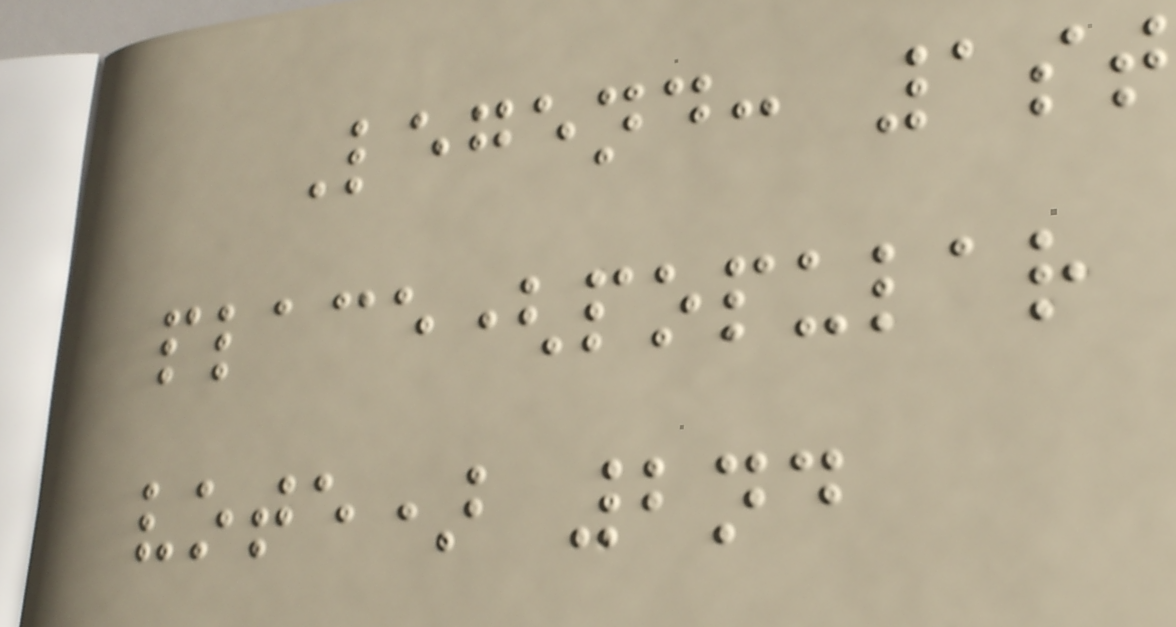Legend: 1st
place(popular
vote) 2nd
